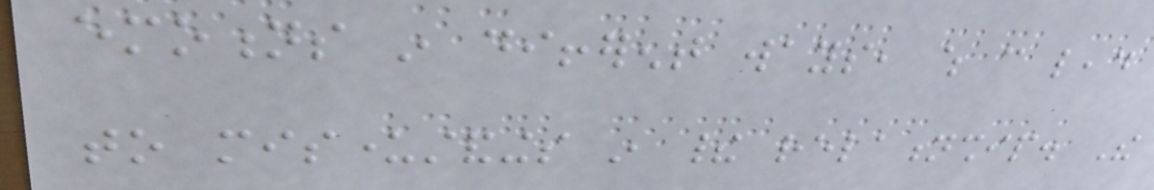emotions in different ways, which can lead
to misunderstandings in their relationship. The
